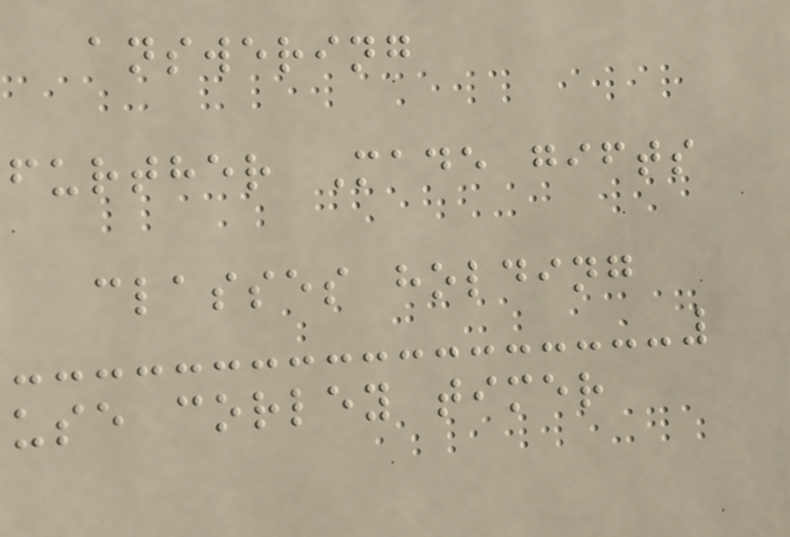answering
further Made gifts
classes holding
use corley timer
